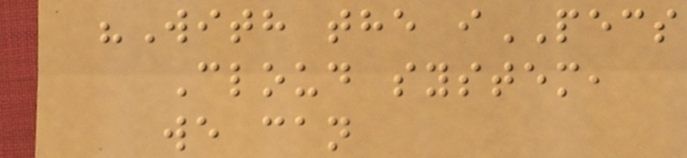"With the iPECS
Cloud system,
we can
